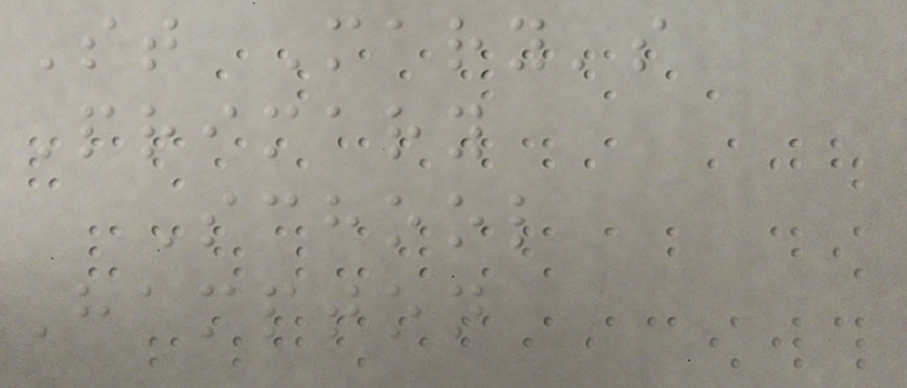St Mary's
Primary
School
Hampton
